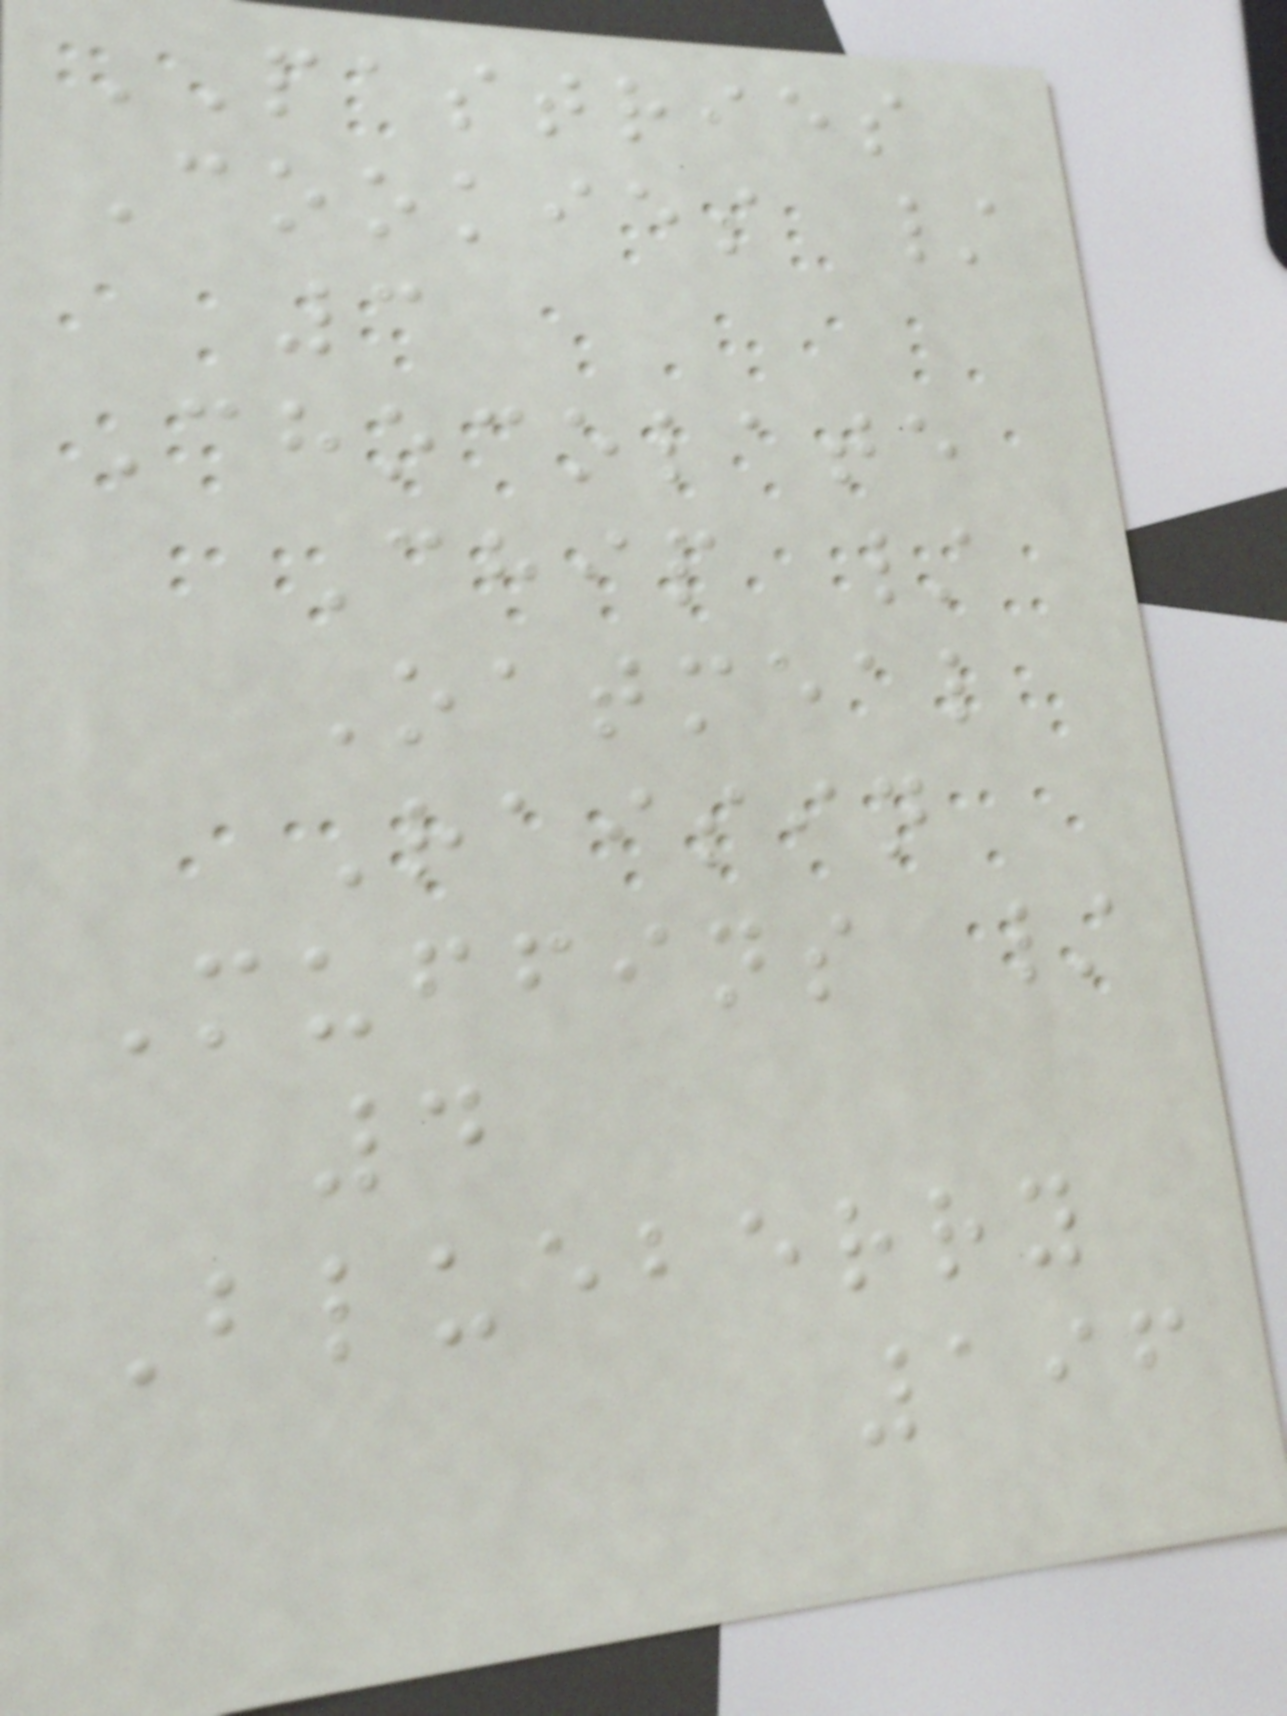PASTRIES
Cookies /
3
Chocolate
Chip /
Oatmeal
Raisin
Muffins /
4
Blueberry
196
